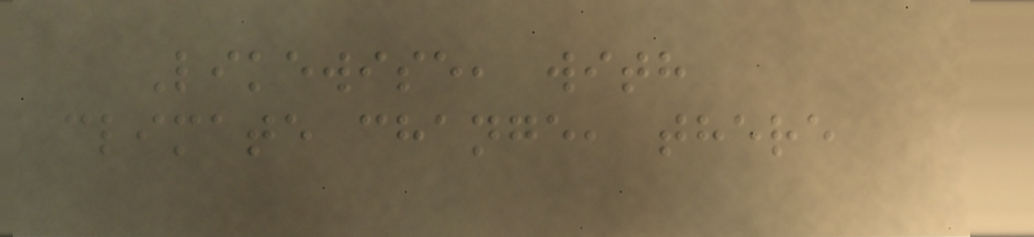Likewise, with
climate change, there
